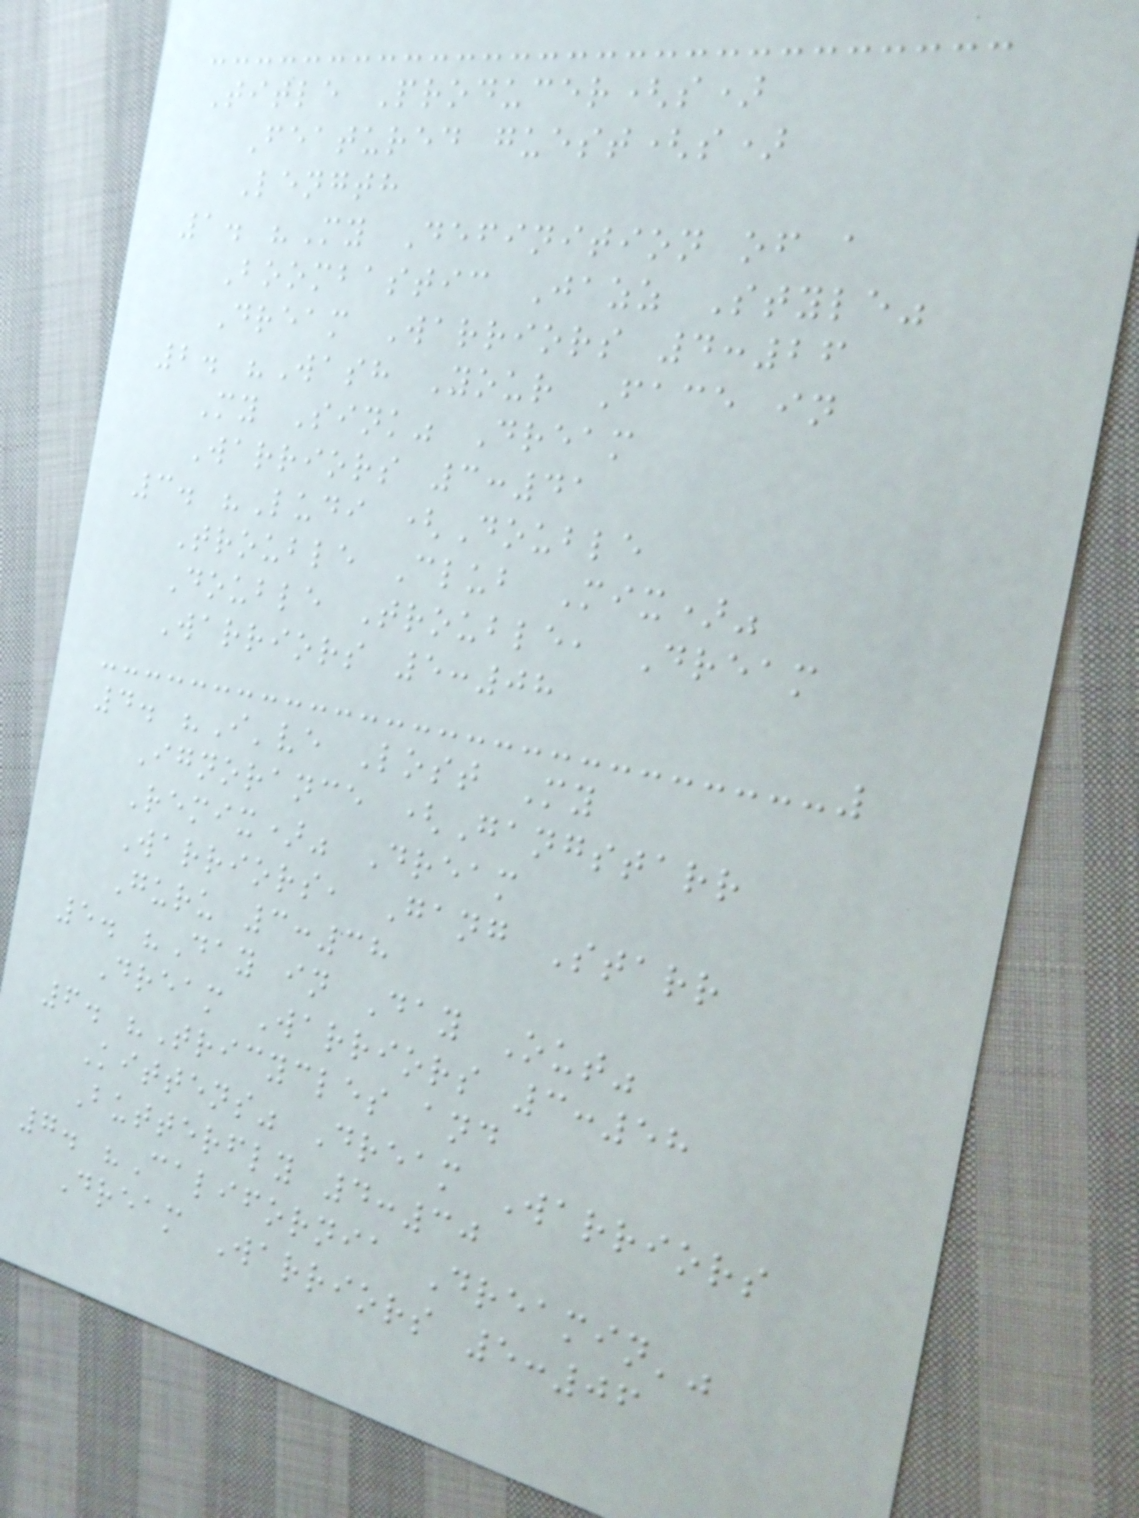Title Producer(s)
Featured guest(s)
Length
1. "My Definition of a
Boombastic Jazz Style"
Dream Warriors 4:26
2. "Wash Your Face in
My Sink" Dream
Warriors 3:41
3. "Ludi (Double
Trouble Club Mix)"
Double Trouble, Dream
Warriors 5:08
4. "I've Lost My
Ignorance (Gangstarr
Remix)" Dream
Warriors, Gang Starr
Guru 3:38
5. "Day in Day Out"
Dream Warriors 3:58
6. "Tricycles and
Kittens" Dream Warriors
Butterfly 4:30
7. "California Dreamin'"
Dream Warriors 5:06
